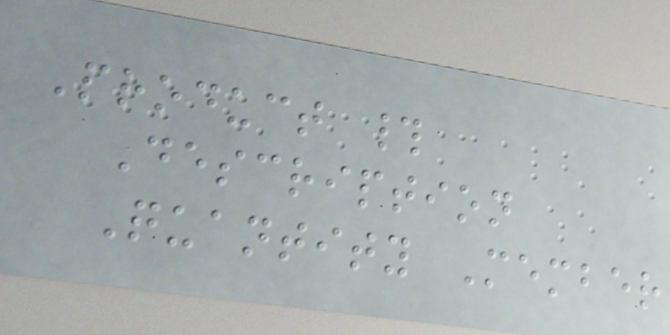Product #
Description
Quantity Member
